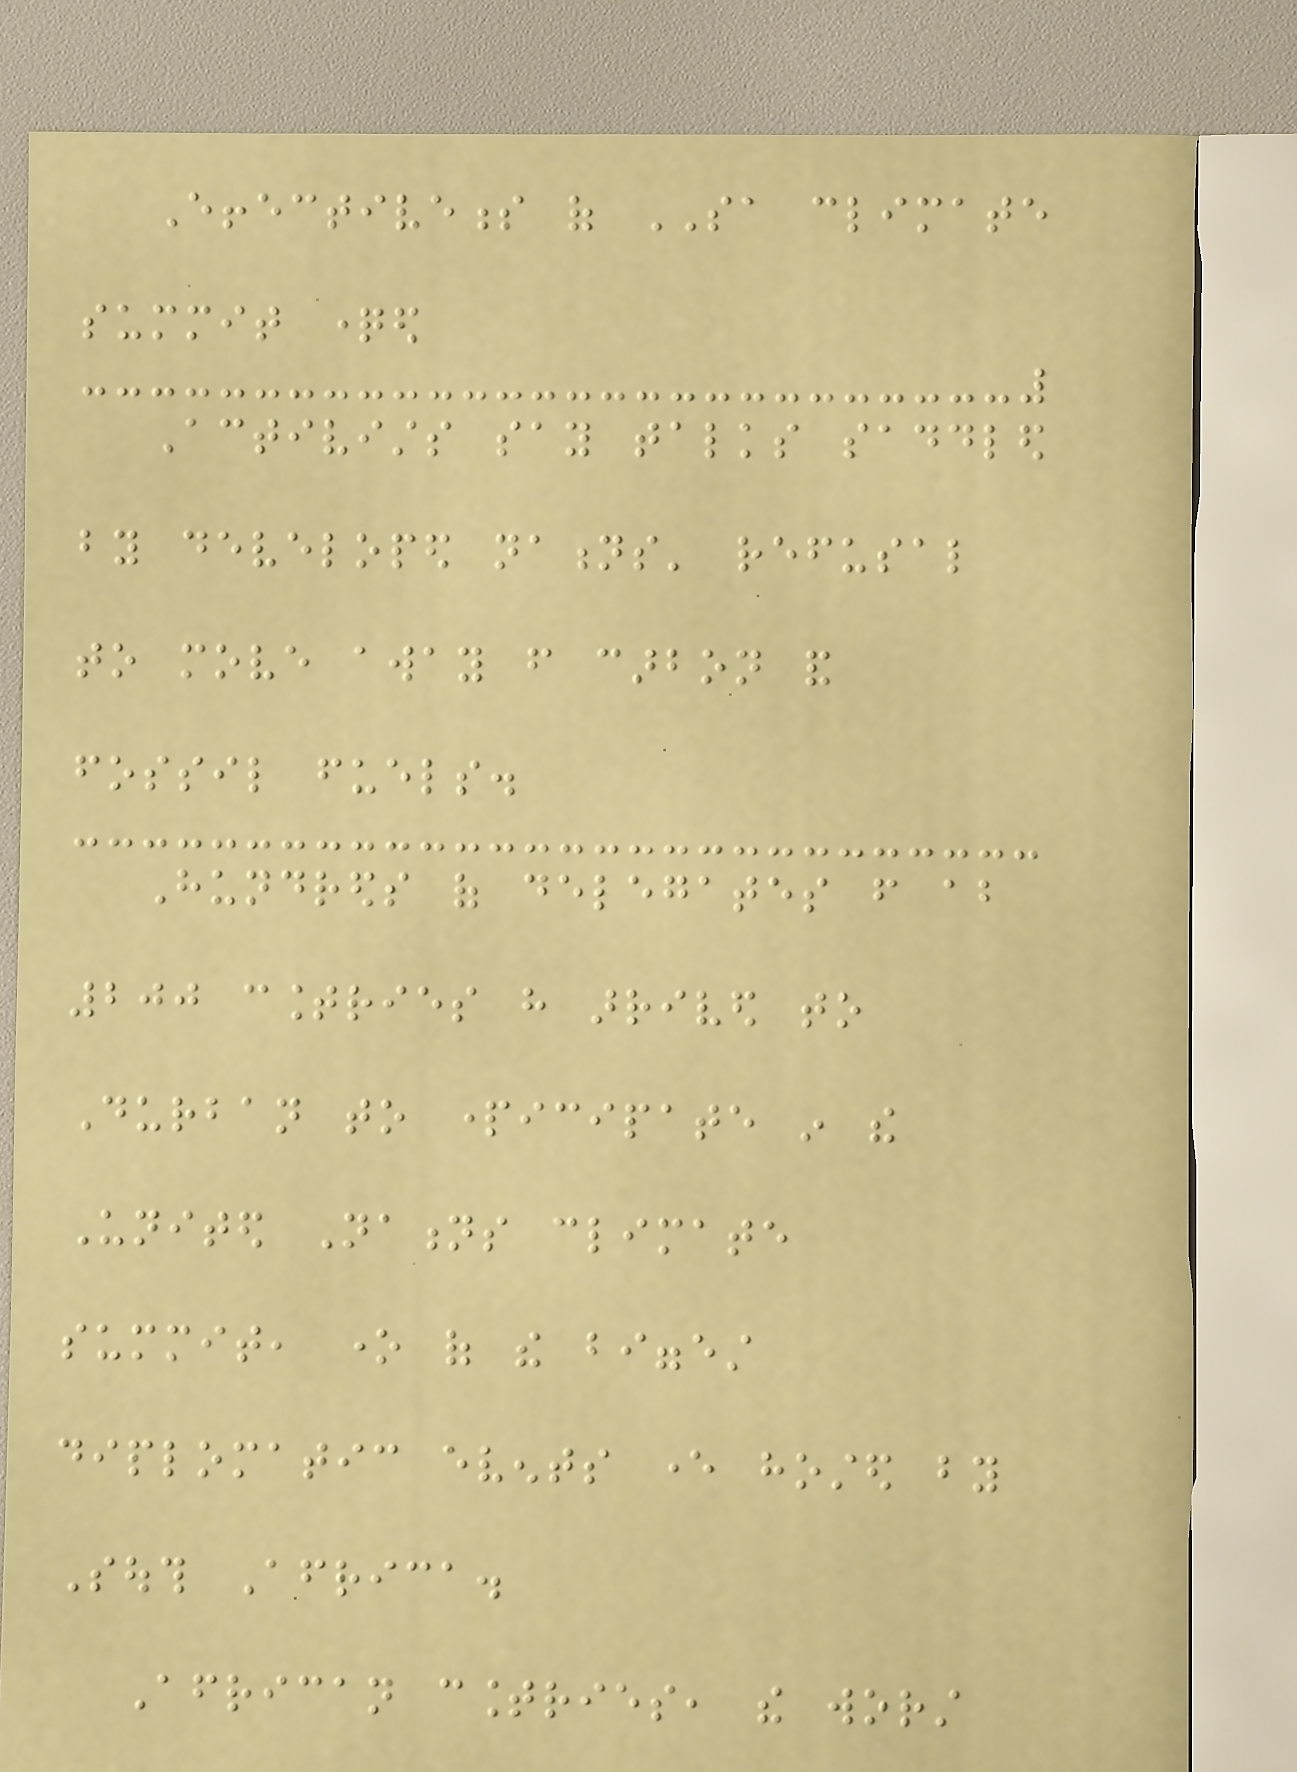Effectiveness of SA climate
summit questioned
Activists say talks saddled
by developed nations' refusal
to move away from carbon and
fossil fuels.
Hundreds of delegates from about
200 countries have arrived to
Durban to participate in the
United Nations climate
summit, one of the biggest
diplomatic events ever hosted by
South Africa.
African countries, the worst
